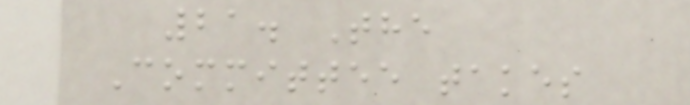21. The
Committee takes
